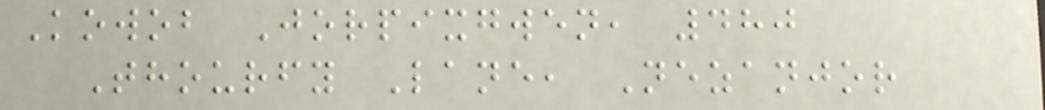Kowob Jorpixgwen, 480
Thourfy Lane, Nezanjor
